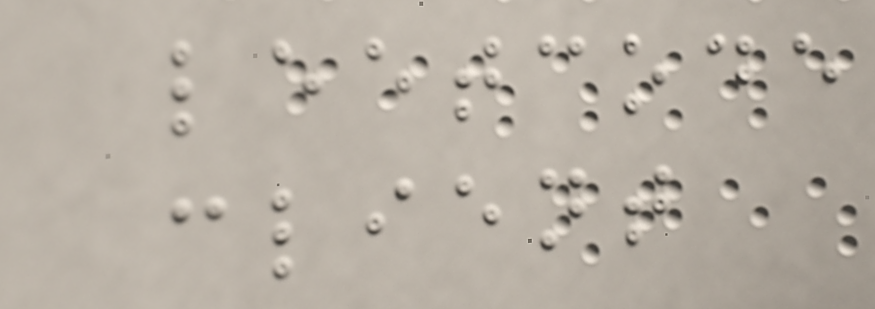leetcode
client
